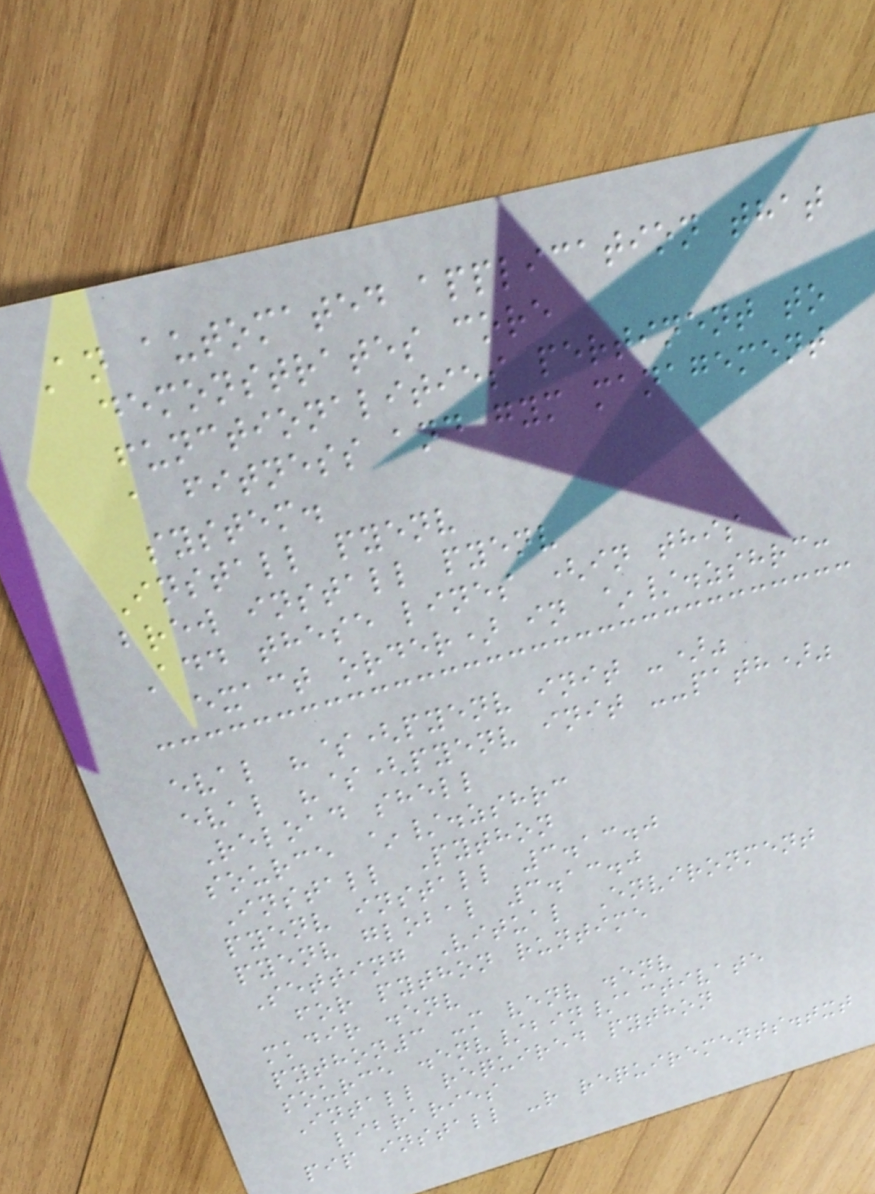An automated application that
demonstrates core
functionalities pertinent to
a fitness and gym management
system.
Install pyenv
brew install pyenv
Add these lines (in this
exact order) in ~/.zshrc:
eval "$(pyenv init -)"
eval "$(pyenv init --path)"
Reload shell
source ~/.zshrc
Install Python
pyenv install 3.13.0
pyenv global 3.13.0
Setting Vitual Environment
for python runtime
mkdir .env
python3 -m venv .env
source .env/bin/activate
Intall required python
libraries
pip install -r requirements.txt
